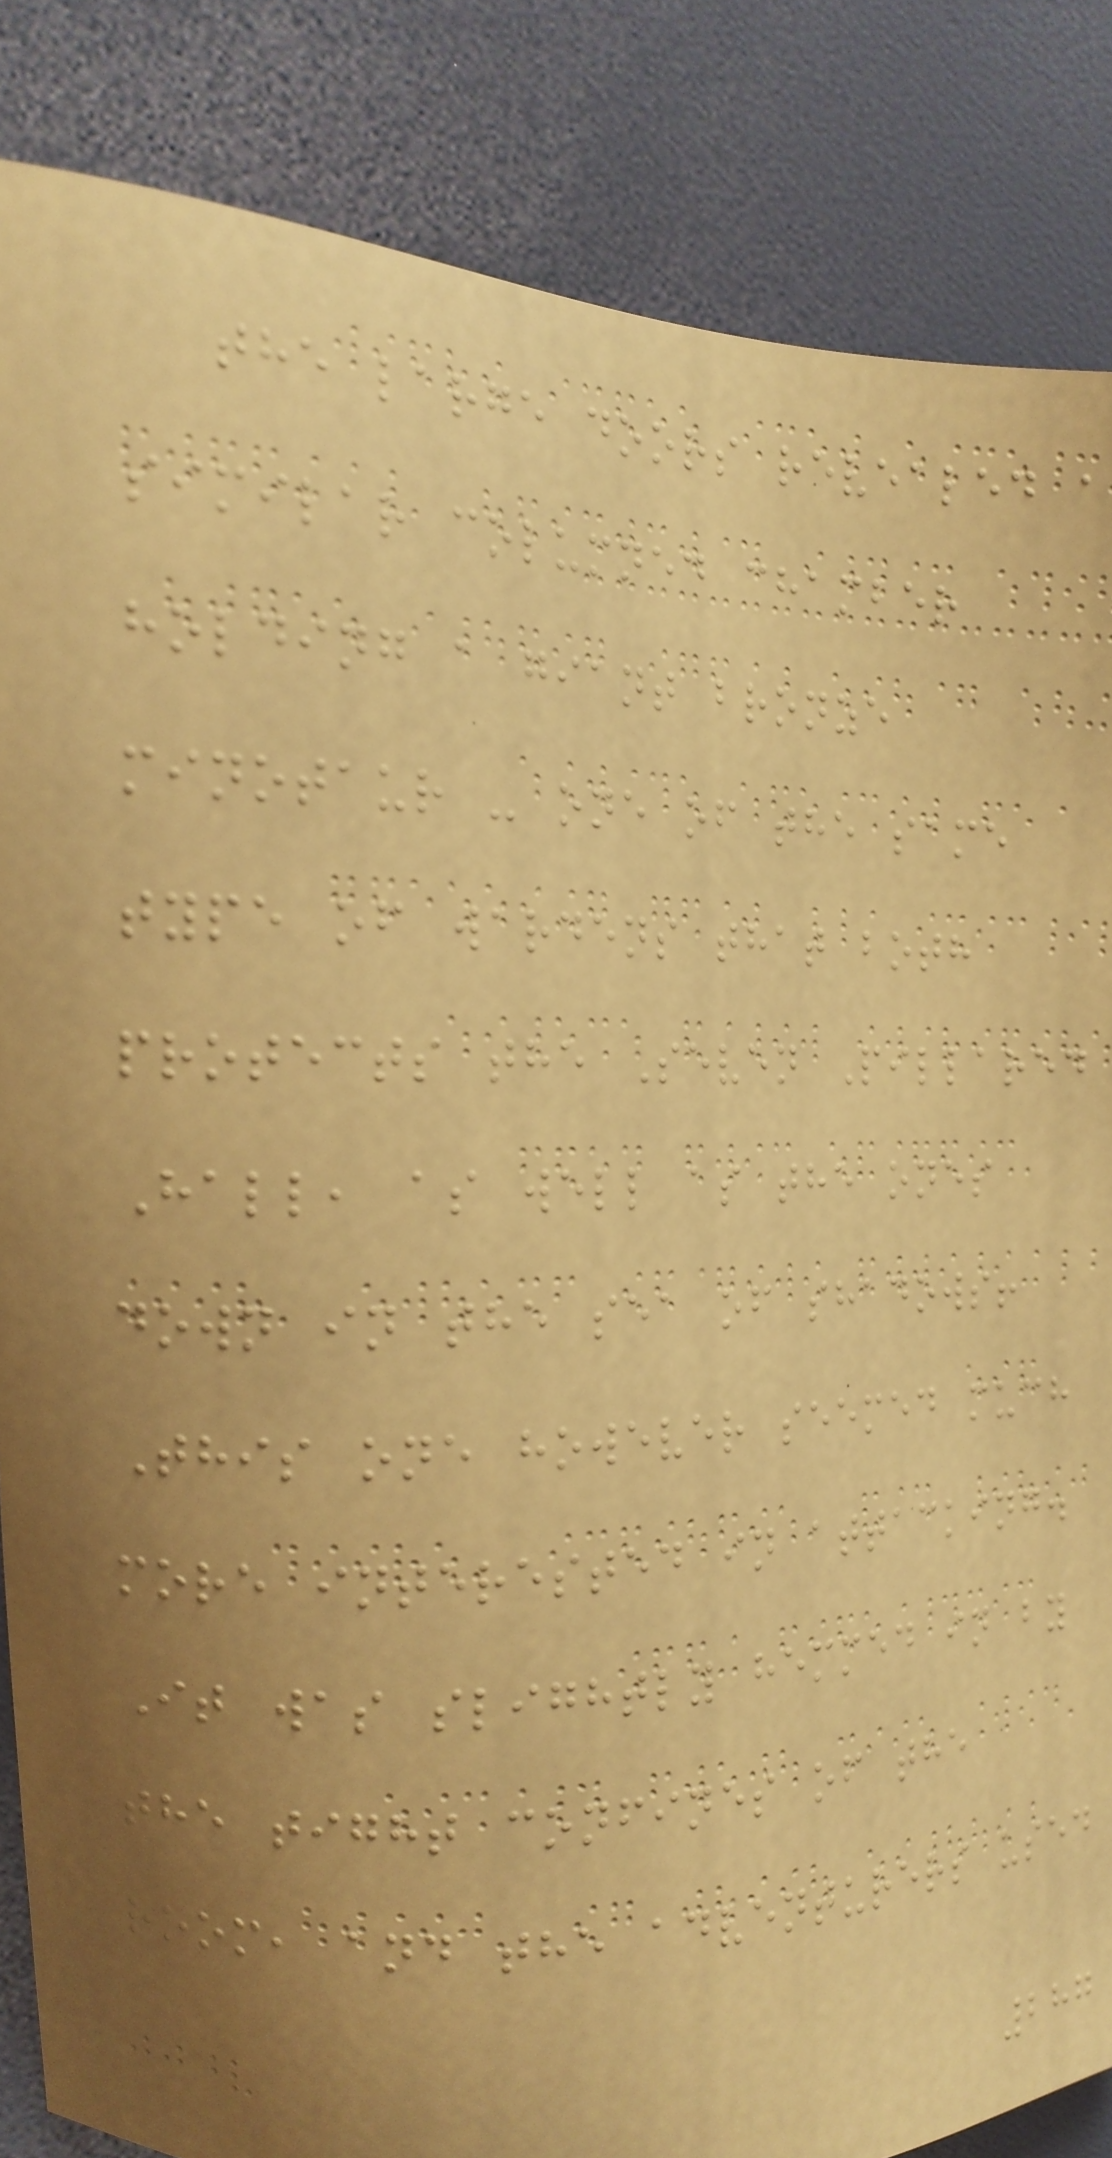the large doors revealed a
similar columned chamber
holding a giant bronze
minotaur - one of the same
type of wardens that both
protects the Seven Pillared
Hall, as well as the ones
down in the sea of shadows!
This one however seemed much
more interested in attacking.
It was slightly hemmed in by
the tight confines of the
room, and the adventurers used
287
